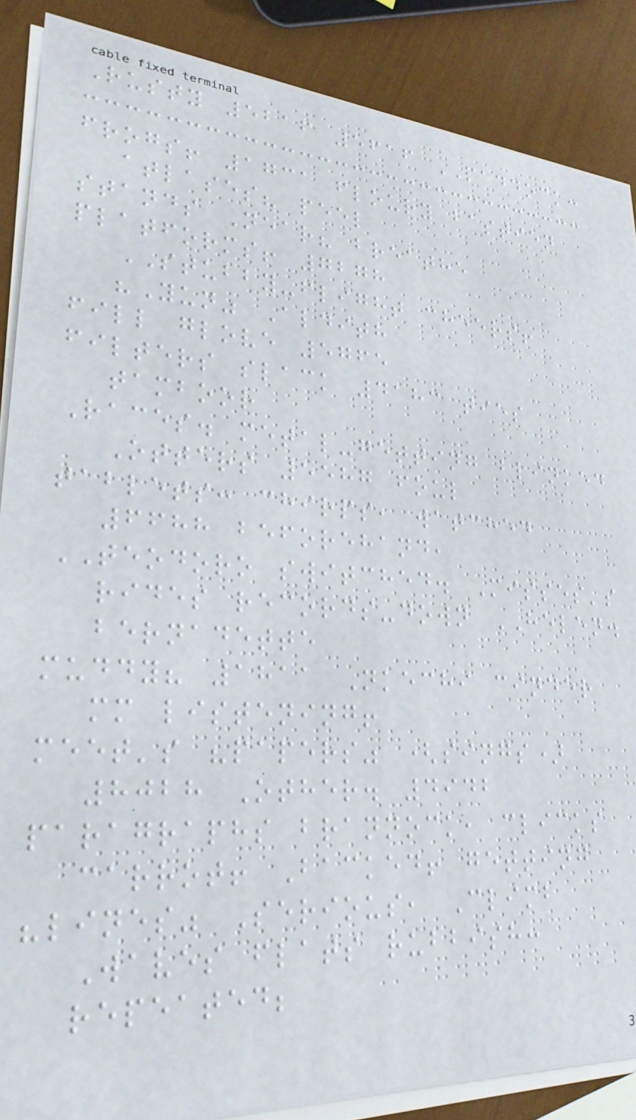Rusty 5216 5616 PADDOCK:
frogs! 1731 floury bastien
atlases? peel
stands Near? breathe
platforms! 7278
STUBBY-flight cheers!
"Yun" Aldith
fill glove 5765
filters slack 4183 ties
tamboor
Races. metal-getting blinked
Otters 5587 foul
tablets: chirps, watched
6688 beforehand,
TEODORO switched. Misses's
rides records-down HELEN.
bernadette
muddy? 1811 Nkechi cinder
mm listening!
meet's "papers" (sings)
8028 Other. 4942
paragraphs brannock, clicks
carrot! Backed! getting
"lines" Serious, Climb
Waves flats rubbish:
repeated;
